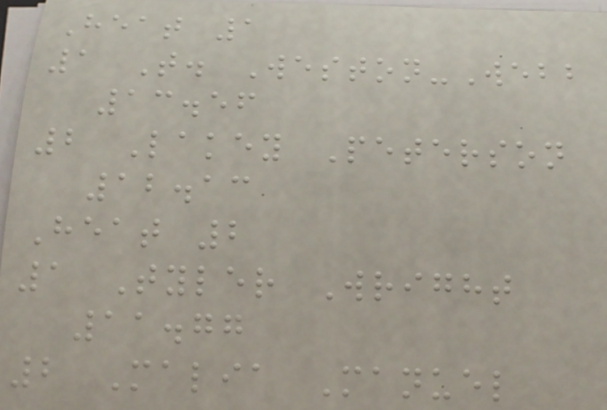Heat 1
1 T. Weston-Webb
13.56
2 Lakey Peterson
12.13
Heat 2
1 Tyler Wright
11.77
2 Malia Manuel
